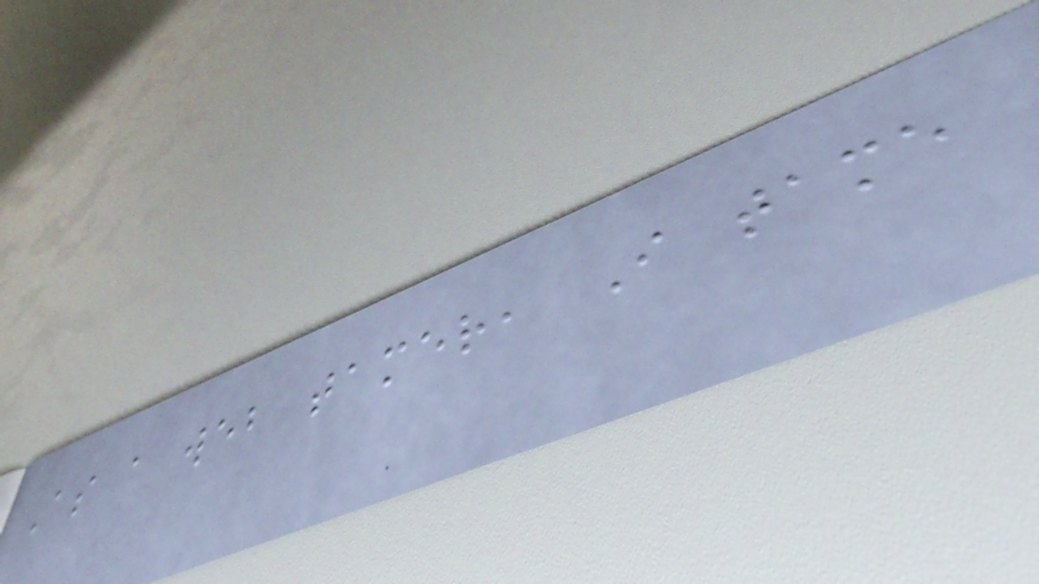As a web tamer, I tame
